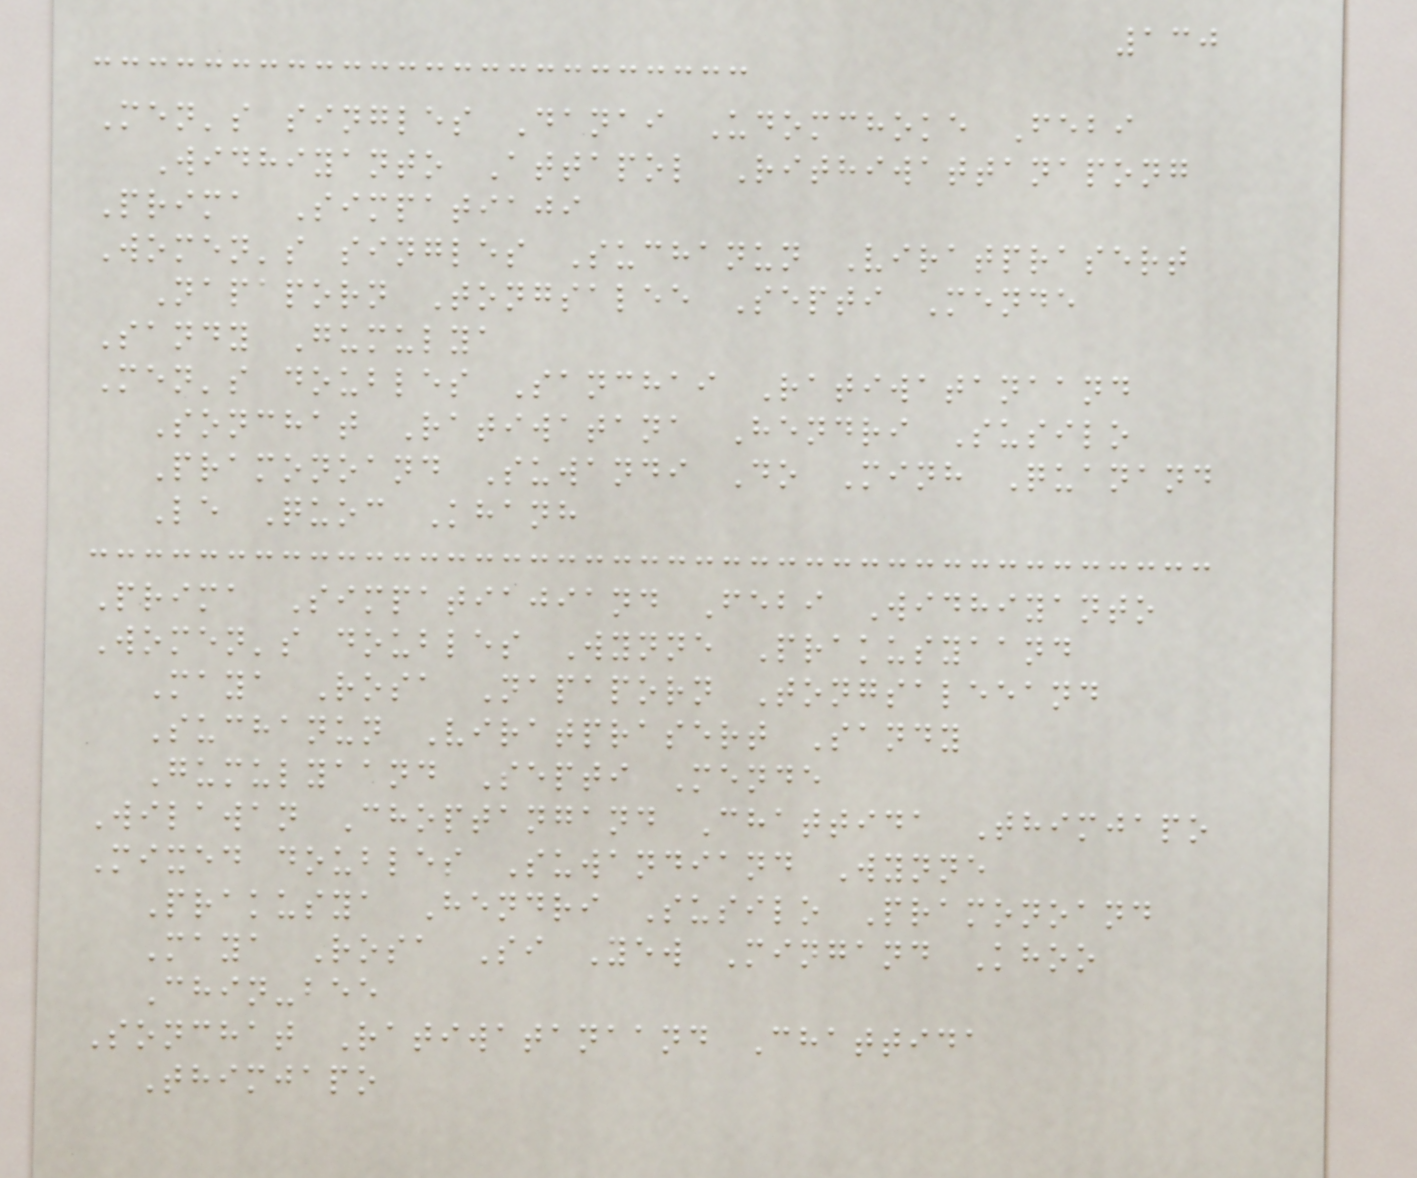130
Men's singles Danai Udomchoke Febi
Widhiyanto Attapol Rithiwattanapong
Prima Simpatiaji
Women's singles Suchanun Viratprasert
Napaporn Tongsalee Septi Mende
Sandy Gumulya
Men's doubles Sanchai Ratiwatanaand
Sonchat Ratiwatana Hendri Susilo
Pramonoand Suwandi Do Minh Quanand
Le Quoc Khanh
Prima Simpatiajiand Febi Widhiyanto
Women's doubles Wynne Prakusyaand
Maya Rosa Napaporn Tongsaleeand
Suchanun Viratprasert Sandy
Gumulyaand Septi Mende
Wilawan Choptangand Chattida Thimjapo
Mixed doubles Suwandiand Wynne
Prakusya Hendri Susilo Pramonoand
Maya Rosa Si Yew Mingand Khoo
Chin-bee
Sonchat Ratiwatanaand Chattida
Thimjapo
